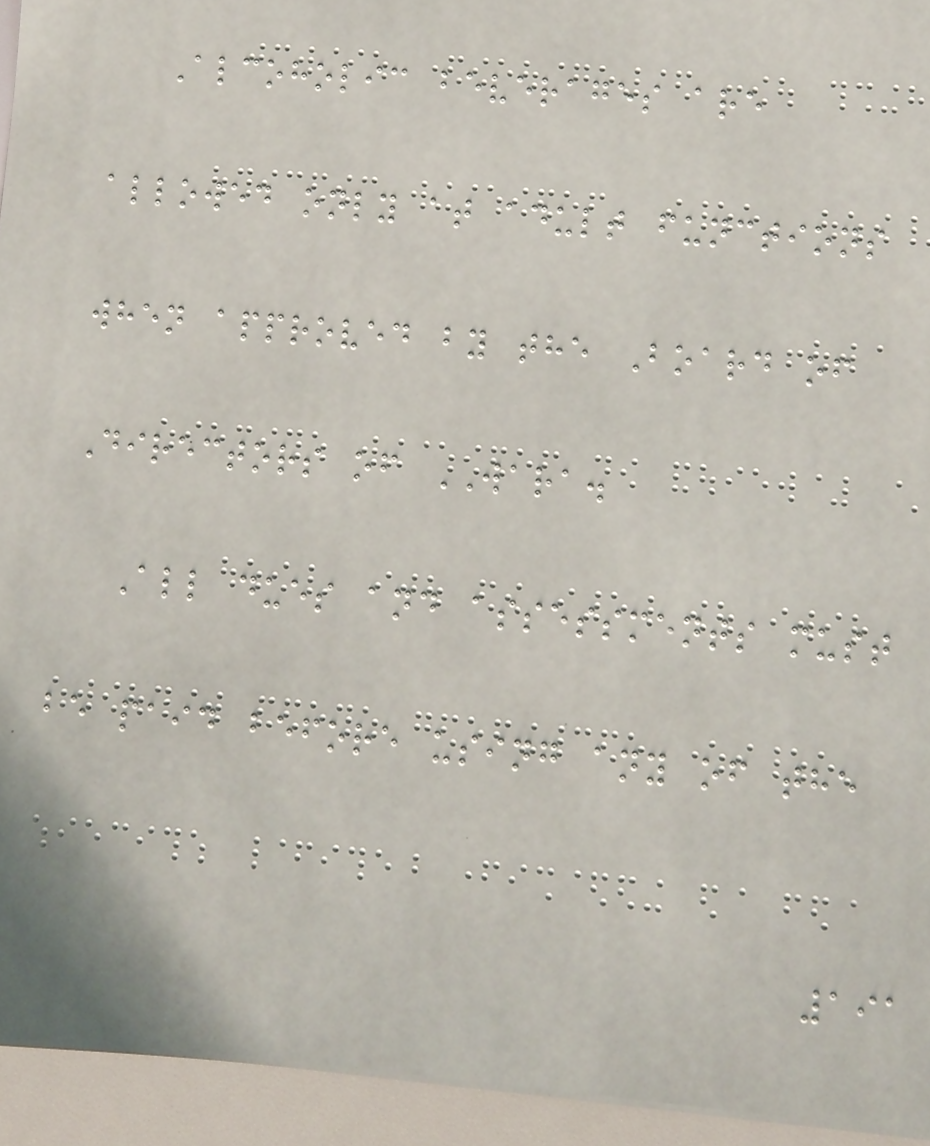Alcoholic beverages are
allowed only at adult functions
when approved by the Board of
Directors of WARA.
All dues and assessments must
be paid before using any of the
191
